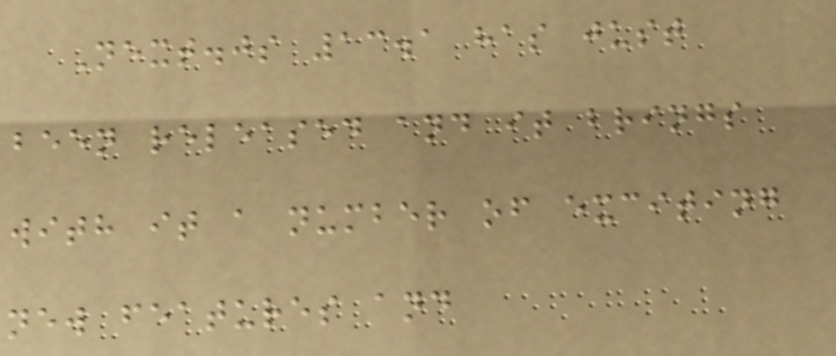Next.js 13.1 has just
been released and it brings
with it a number of exciting
new features and
